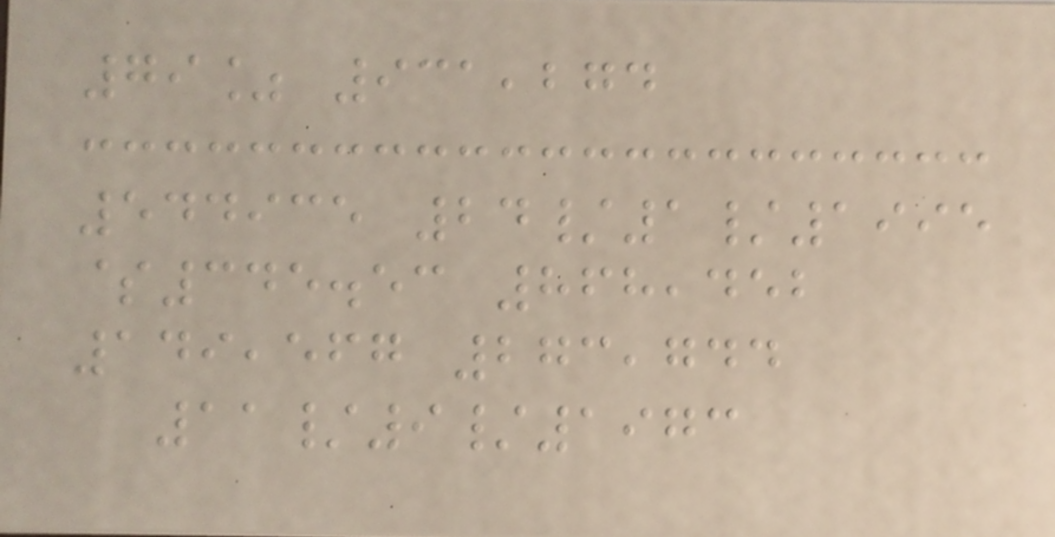79% 931,274
544935 24/1/1995
$345.53 868,452
149,567 273,744
11/9/1973
